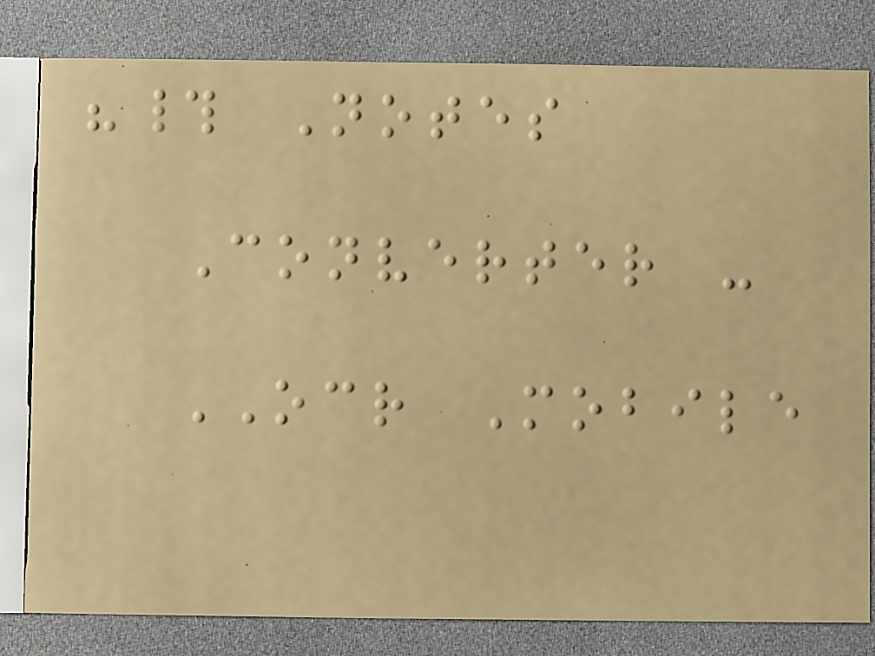"# Notes
Converter -
OCR Mobile
